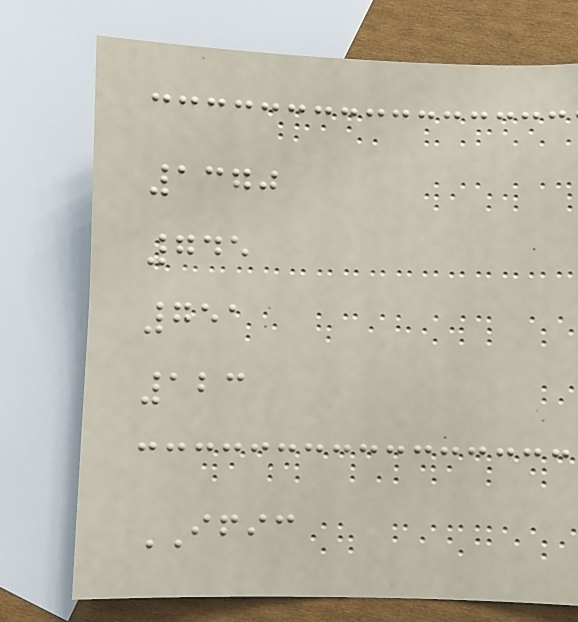1370
745
751
123
IFIC
